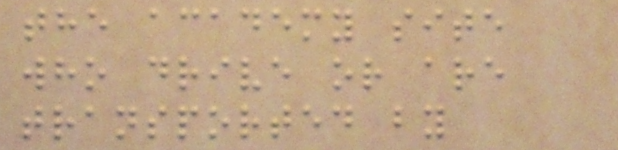the academy site
who drive or are
transported by
